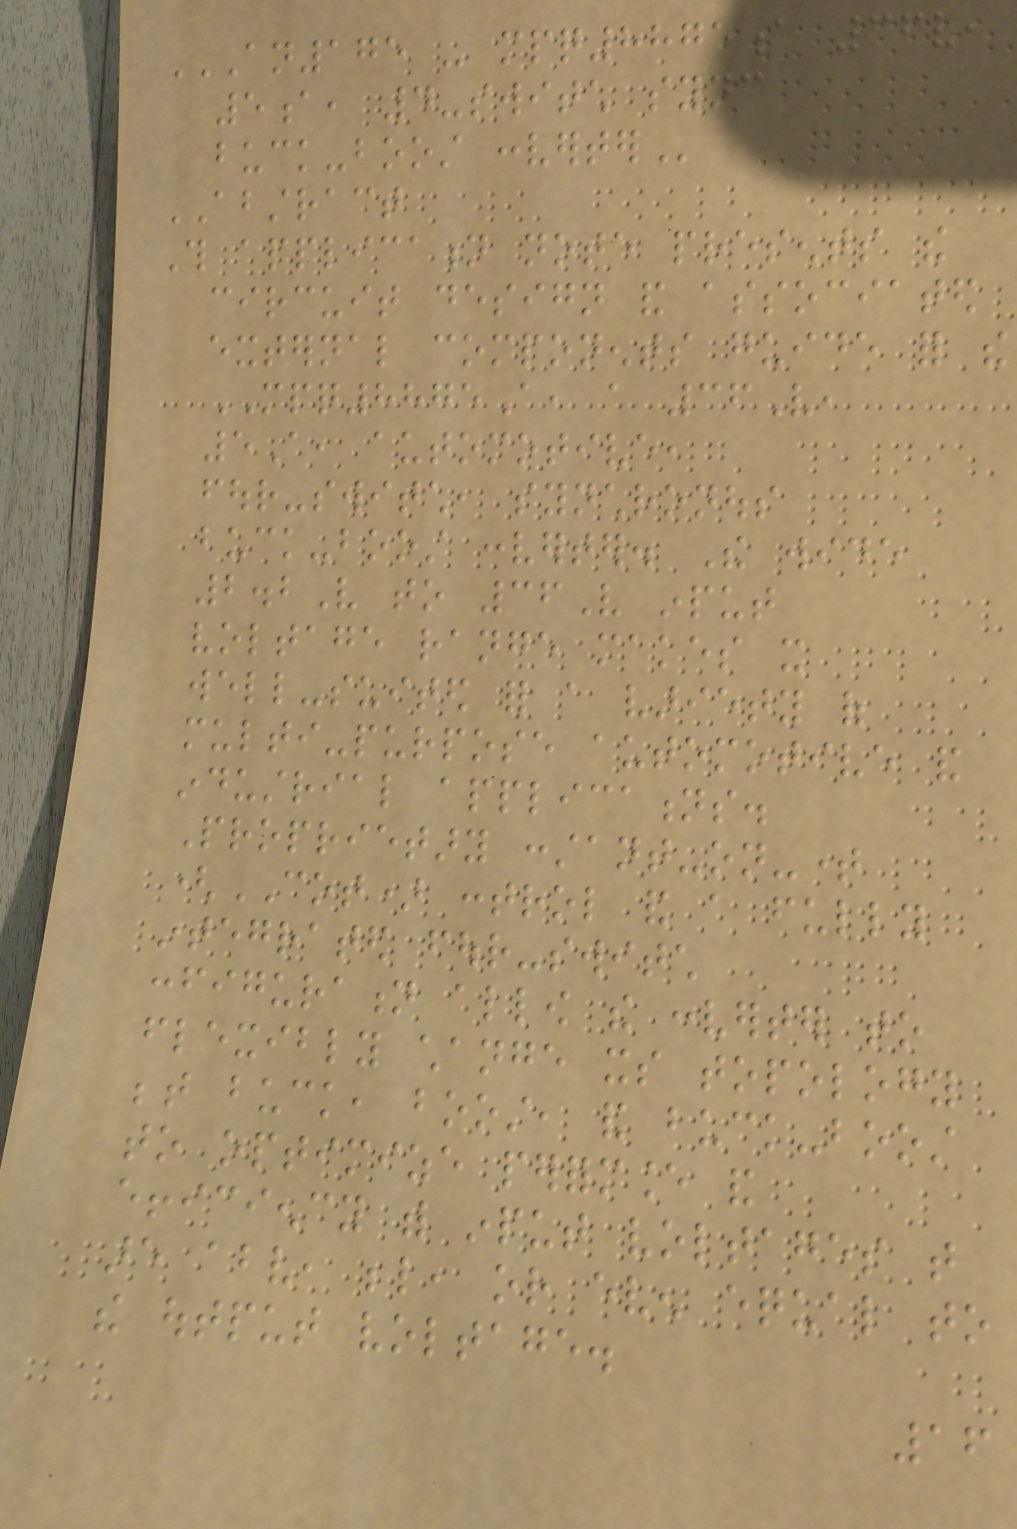AN175 - MPQ8875A 36V,
5A, 4-SWITCH SYNC
BUCK-BOOST CONVERTER
ABSTRACT
This application note presents the
circuit design and associated
external components guide for the
MPQ8875A, a 36V,
5A, automotive,
four-switch, synchronous
buck-boost converter. The wide
2.2V to 36V input
voltage range makes it
well-suited for a variety of
multi-purpose automotive and
industrial applications.
Proprietary constant-on-time
(COT) control and a fully
integrated four-switch
configuration allow the converter to
flexibly change its topology
between buck, boost, and buck-boost
to optimize performance and
efficiency with input voltages that
are above, below, or even equal to
the output voltage.
16
